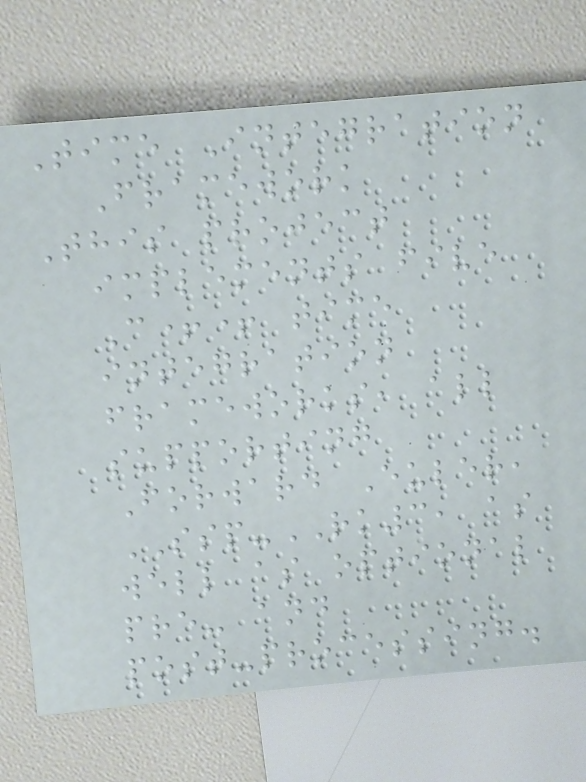Time Integration
Framework
This project
implements five
C++ time
integration
frameworks, all
supporting
Forward Euler,
SSP-RK3, as
well as optional
pre- and
post-processing.
